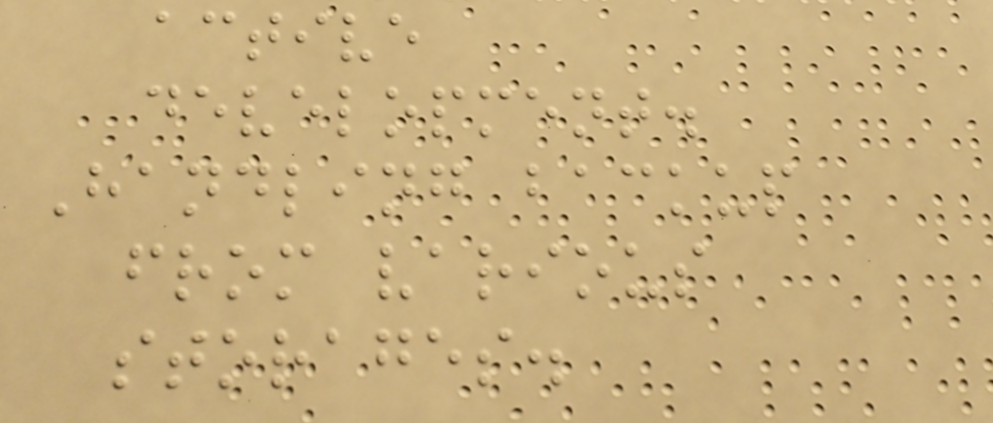active
development.
Handling backup
from various
storages.
